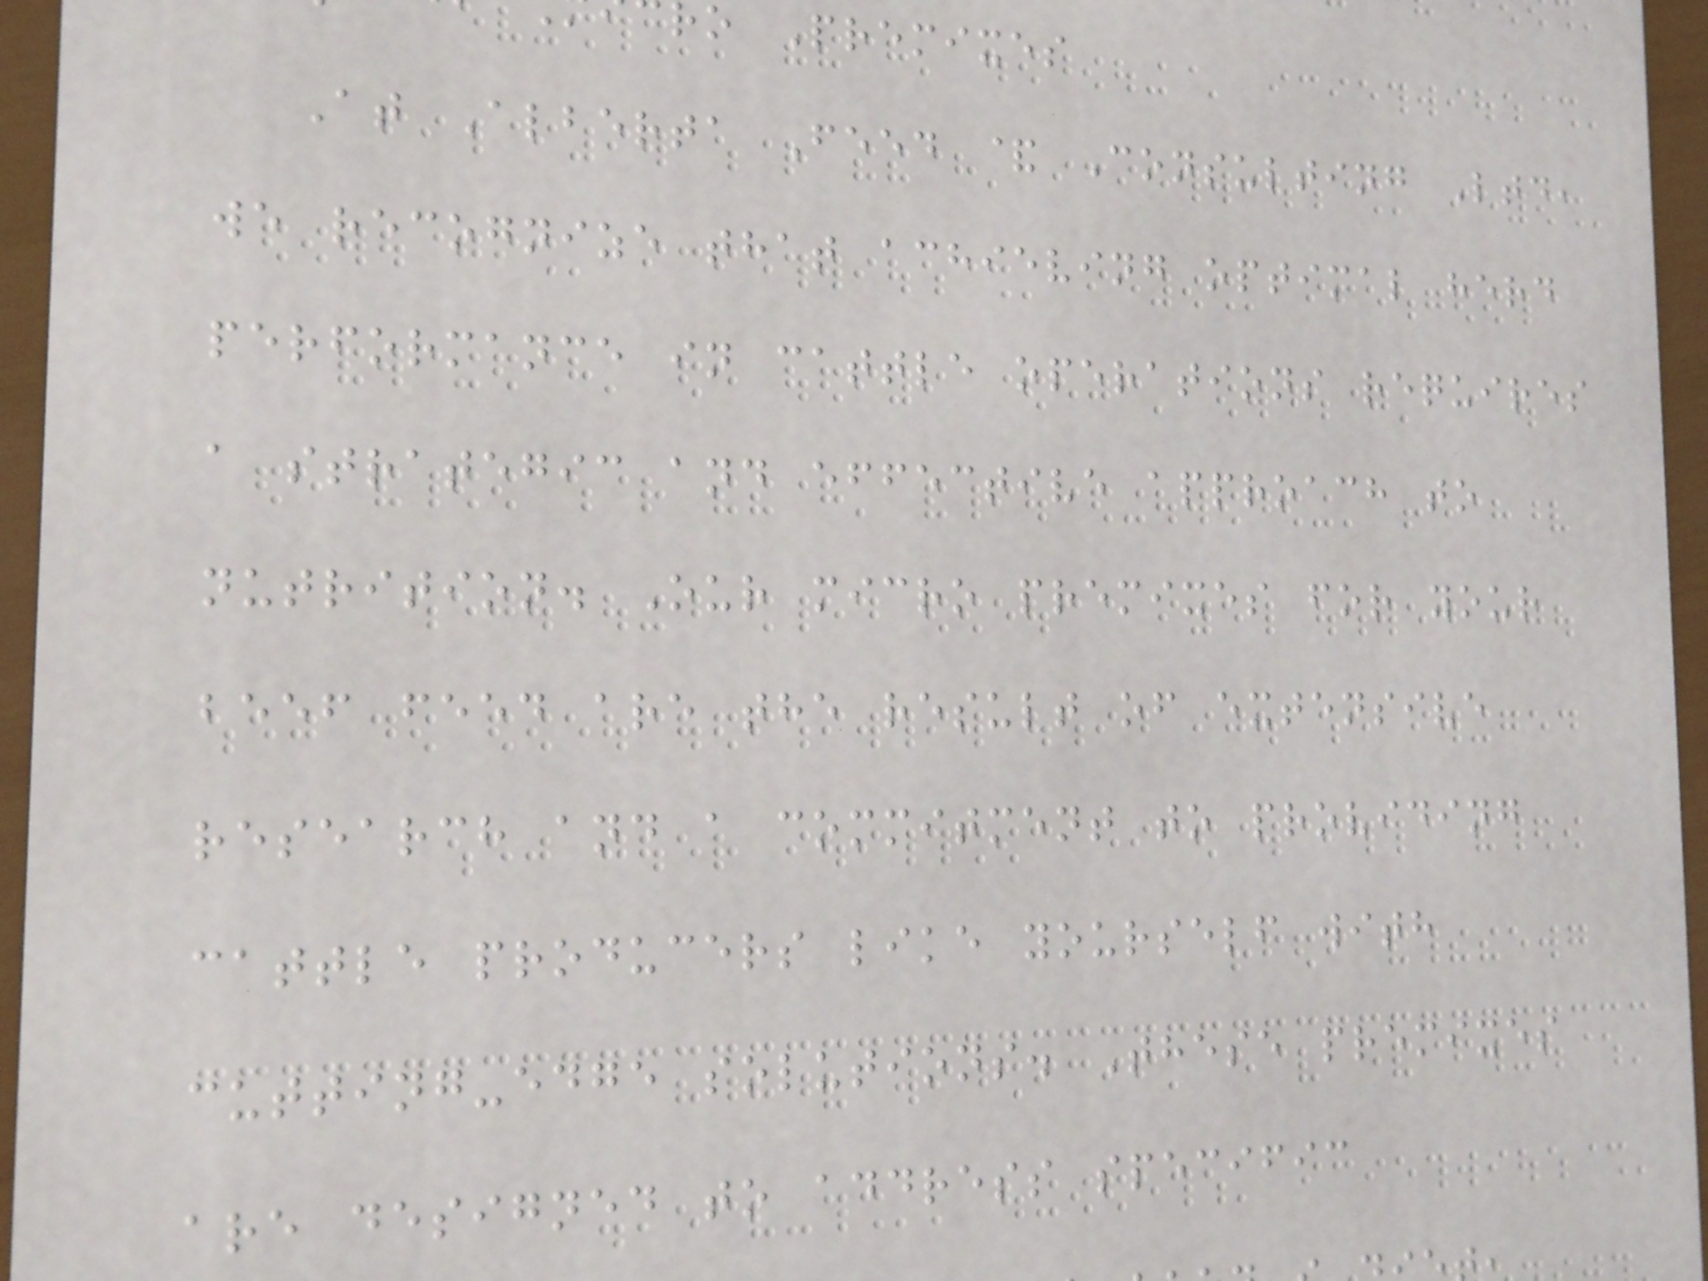ro Premixes
At Alberta Feed & Consulting Ltd,
we recognize that achieving optimal herd
performance in cattle operations requires
a strategic and effective approach to
nutrition. Our micro premixes for your
beef feed are the result of extensive
research and a commitment to providing
cattle producers like yourself with
cutting-edge solutions. These premixes
are designed to address specific
